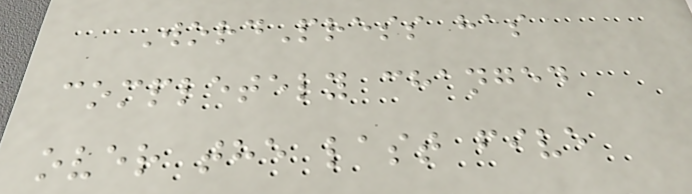WordPress has
completely changed
over the last five
